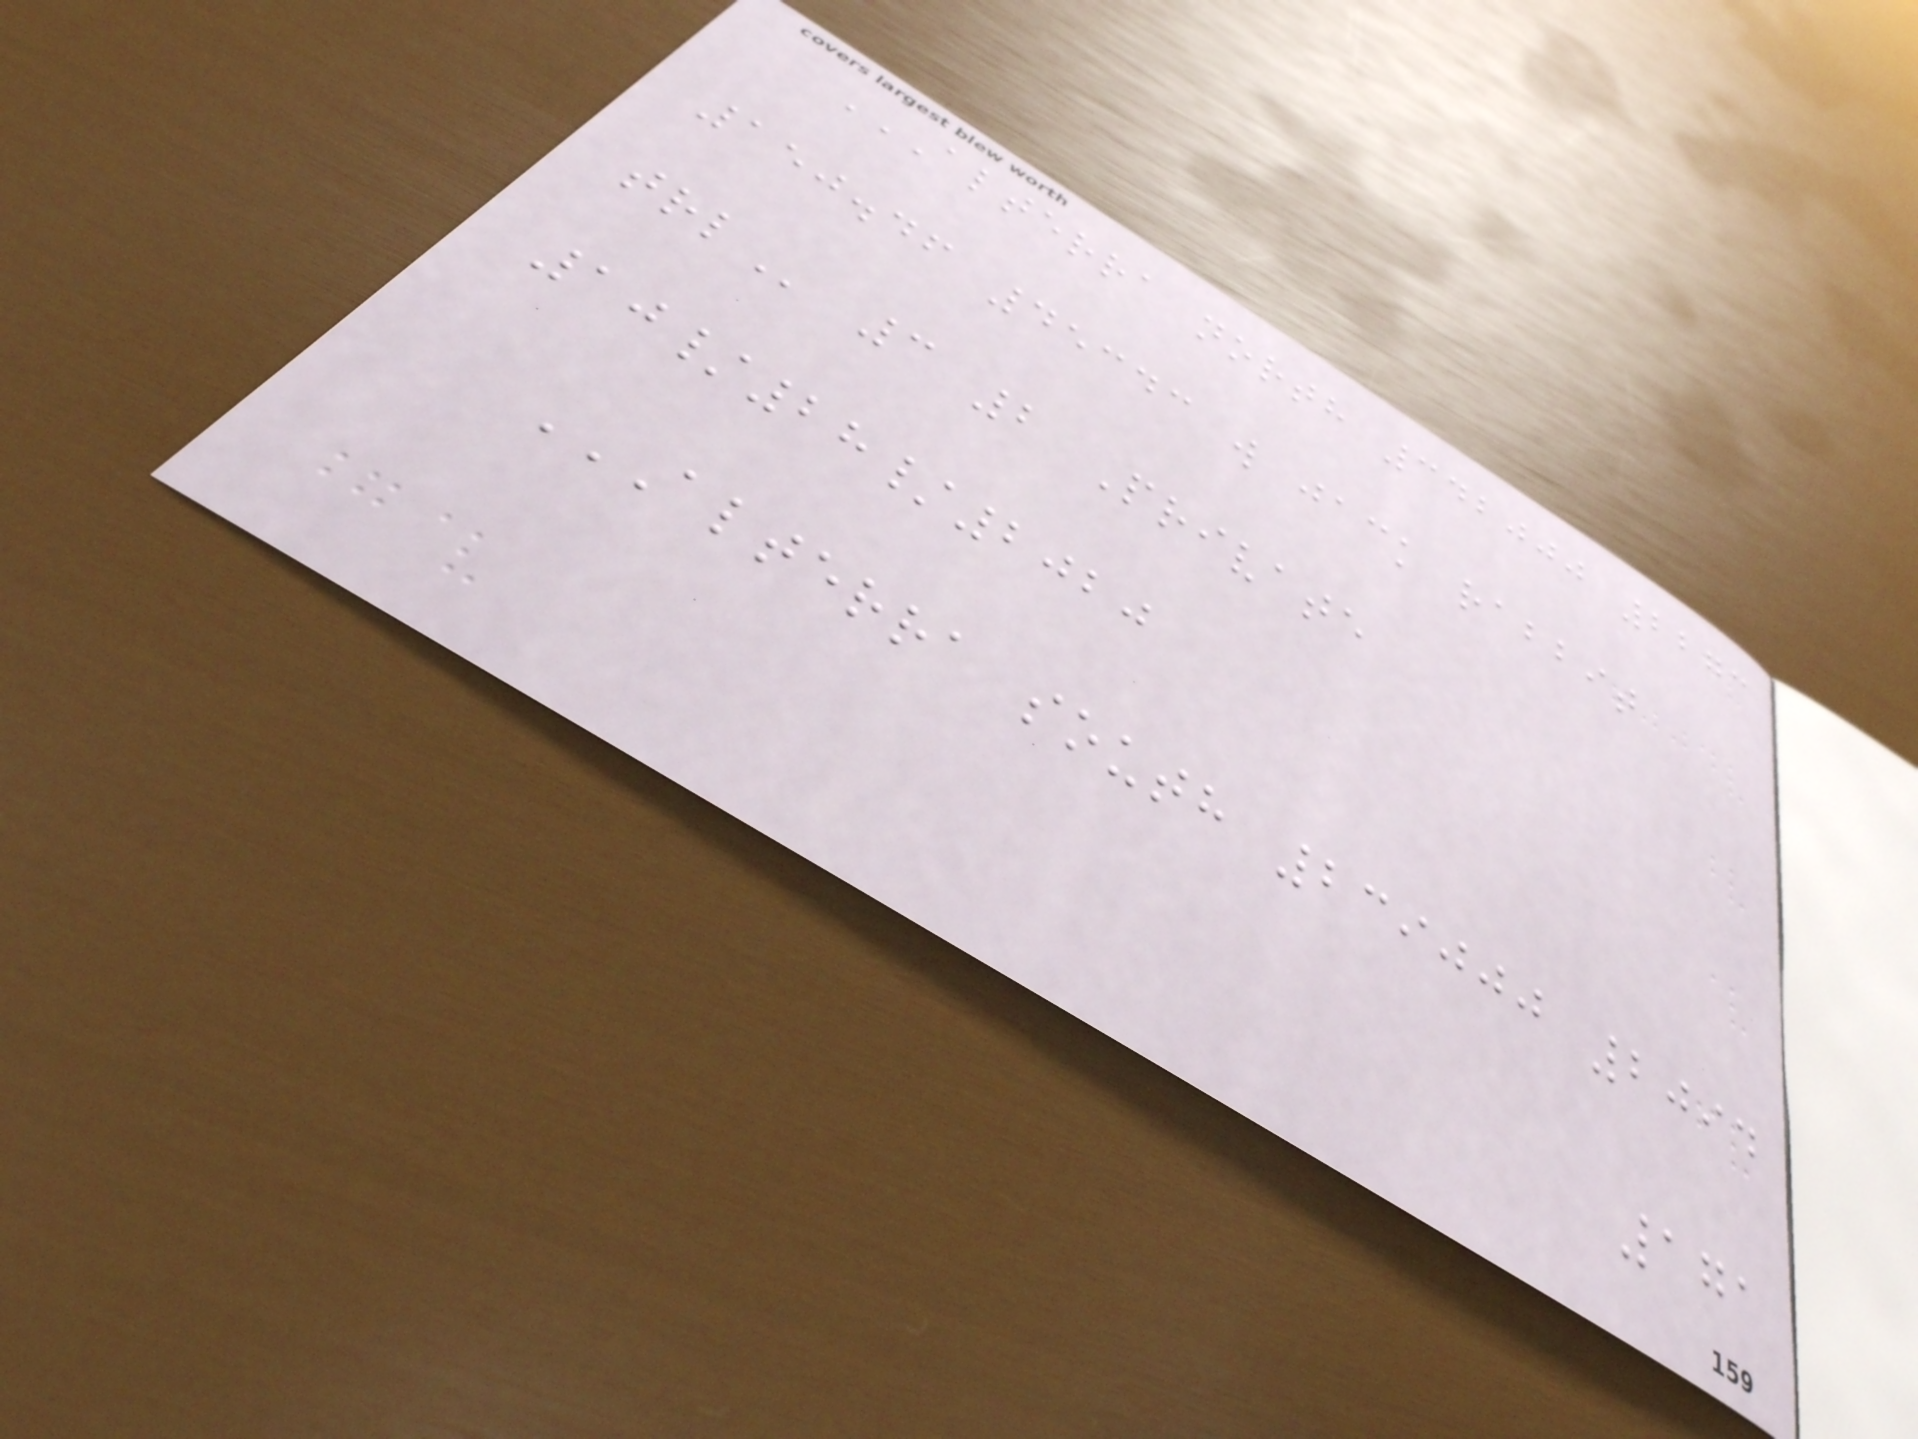ALTERRA NORTH 342000 2273
150.46 45343 W JACK RABBIT
TRL 3 2 Private
10/28/2020
ALTERRA SOUTH 239000 2094
171
